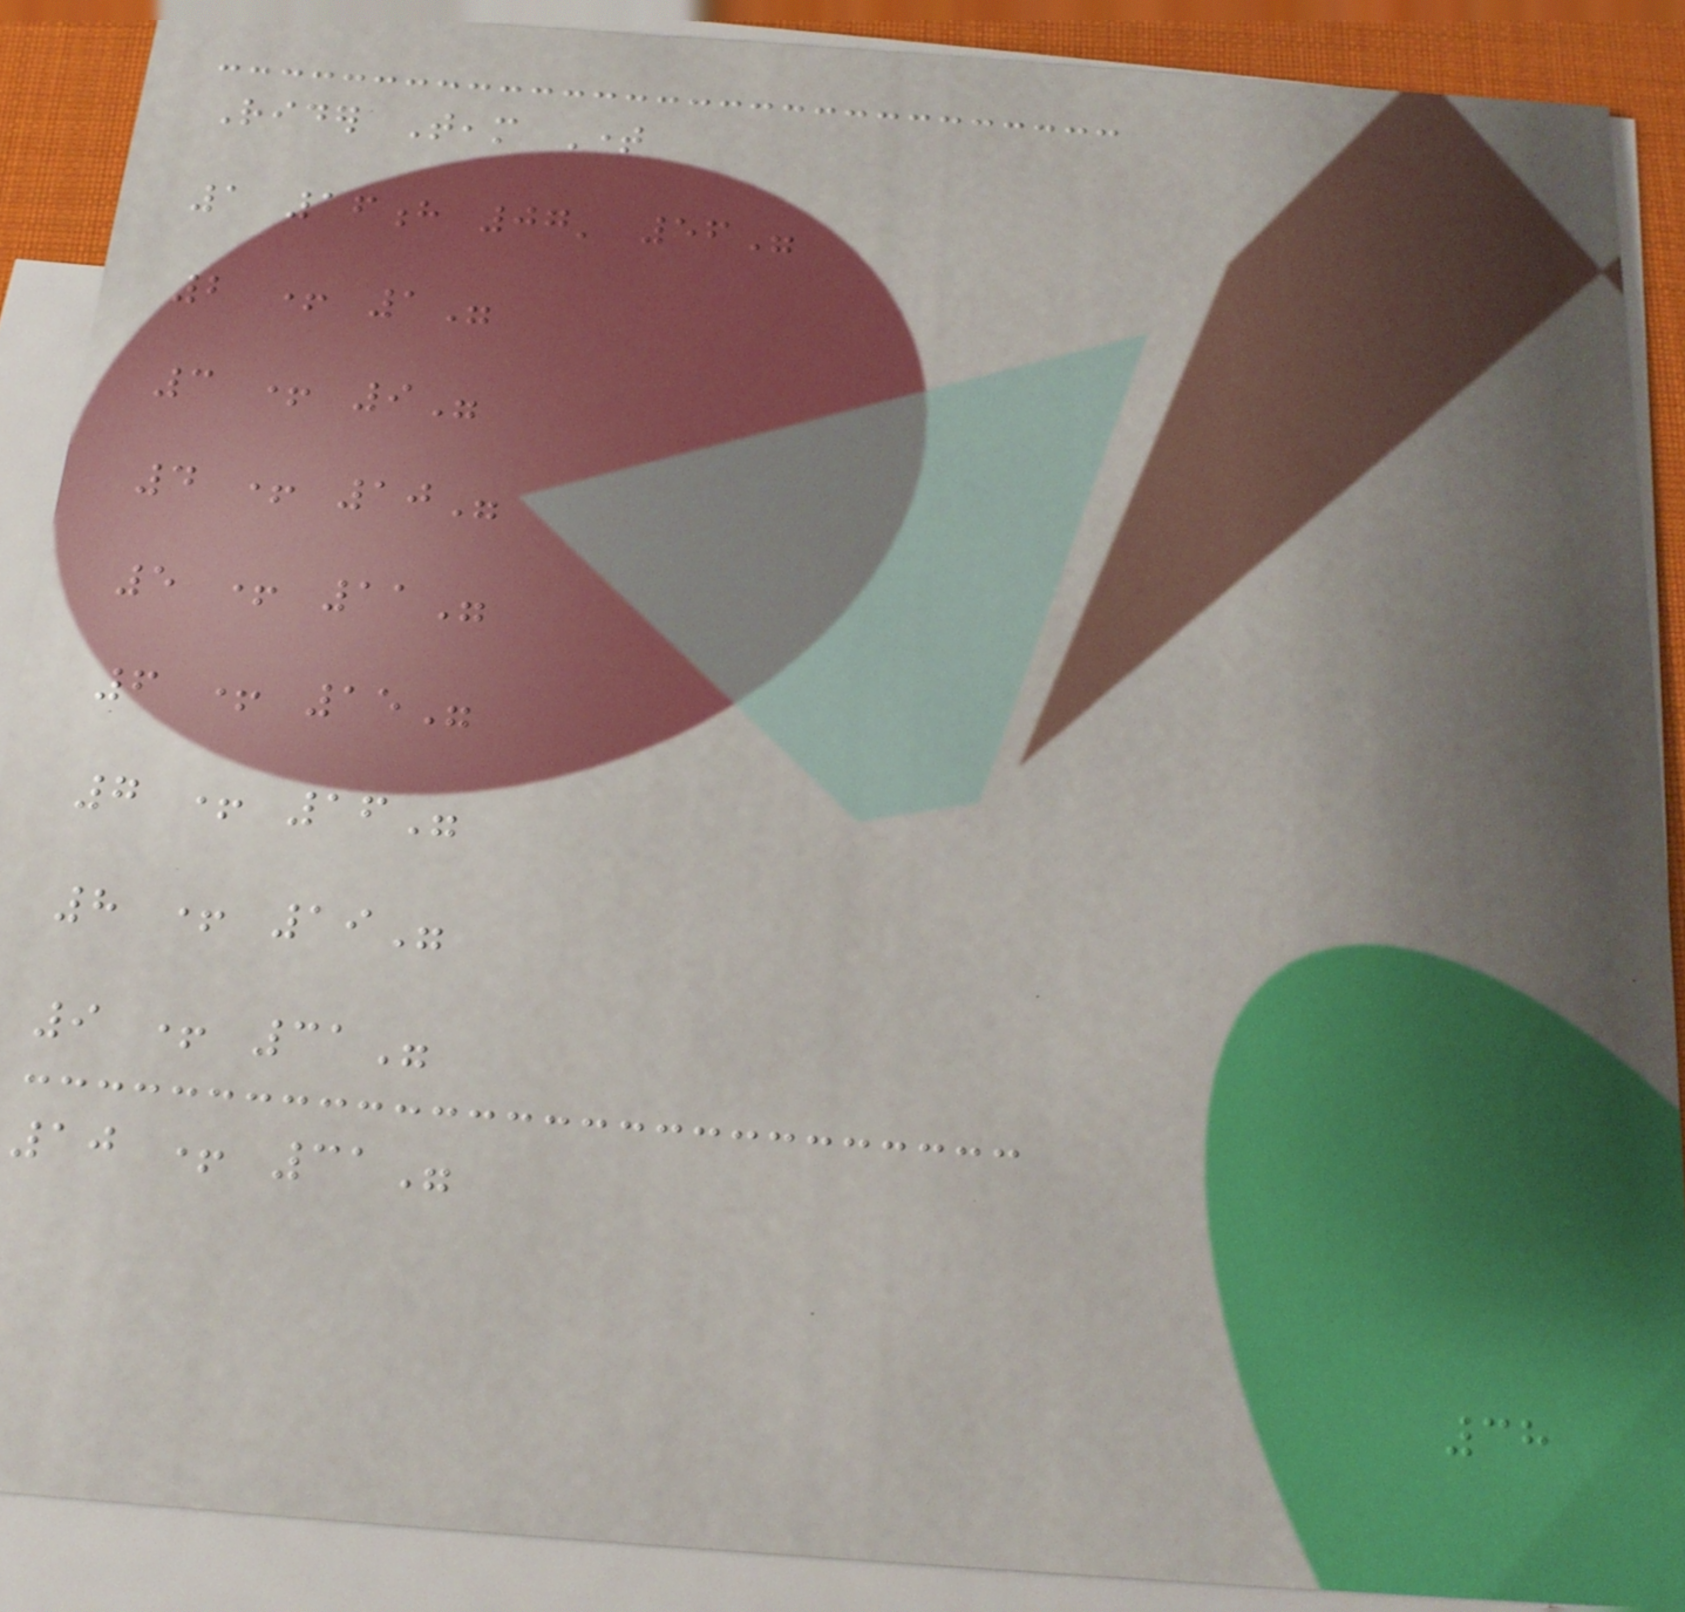Rider Team Time
1 16h 07' 56"
2 + 1"
3 + 9"
4 + 10"
5 + 11"
6 + 15"
7 + 16"
8 + 19"
9 + 31"
10 + 31"
38
